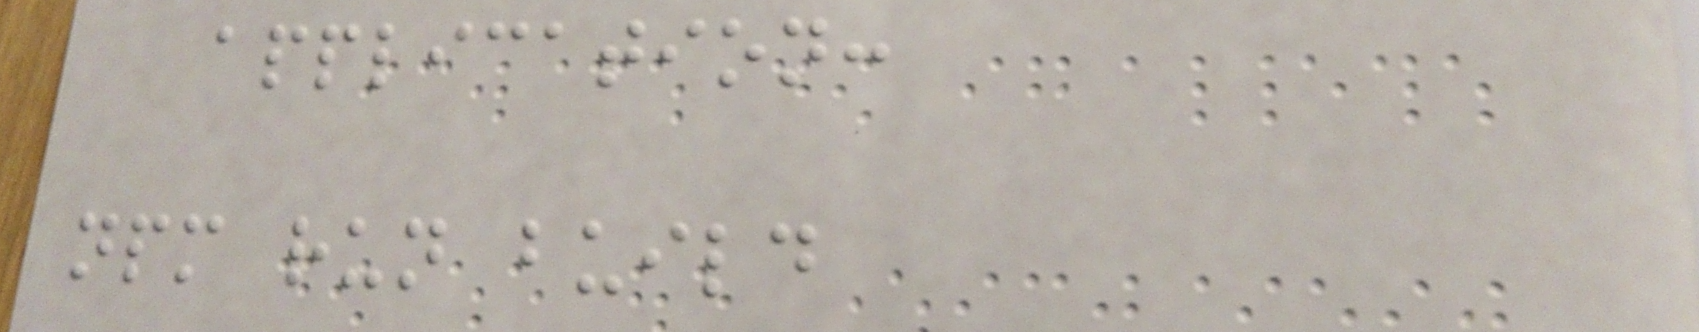application:
npm run build
